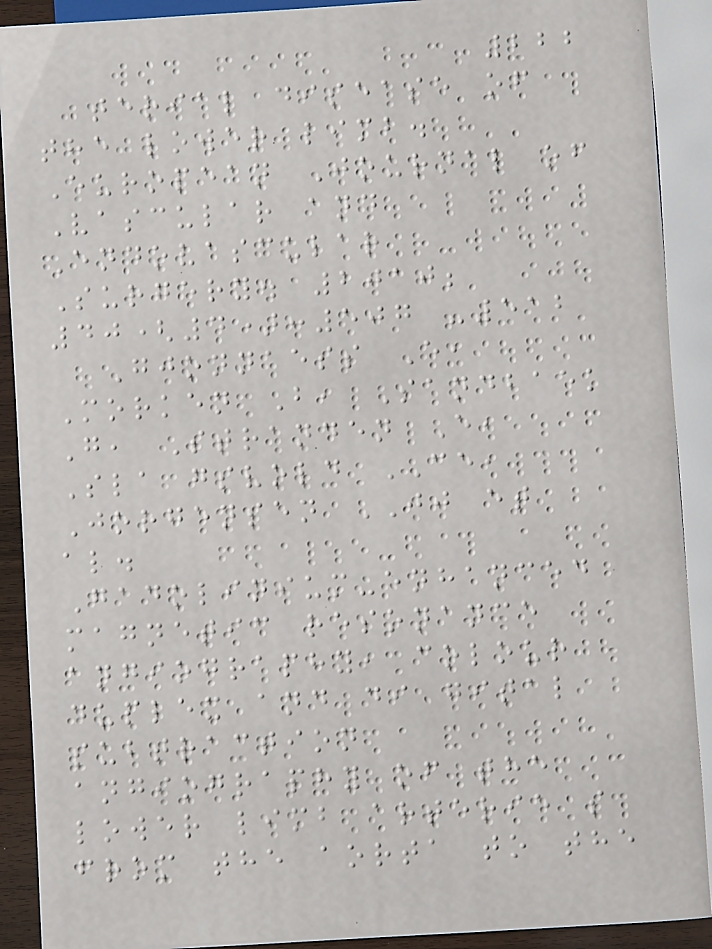222
terial disease of
the lower limb.
European Journal of
Vascular and
Endovascular
Surgery. 2010;
40(4):507 -512
Gjonnaess E,
Morken B, Sandbaek
G, Stranden E,
Sla gsvold CE,
Jorgensen JJ et
al.
Gadolinium-enhanced
magnetic resonance
angiography, colour
duplex and di gital
subtraction
angiography of the
lower limb arterie s
from the aorta to the
